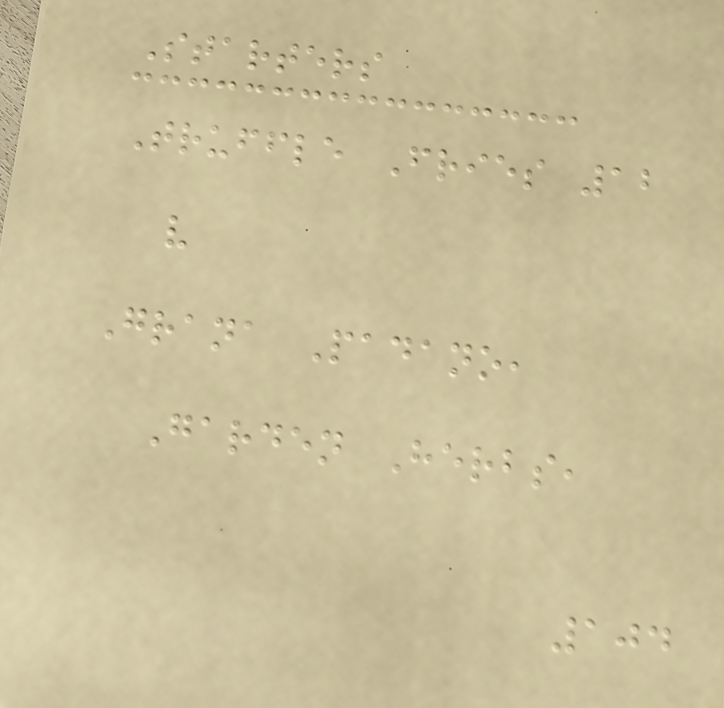Starters
Truffle Fries 12
v
Grana Padano,
Garden Herbs,
104
